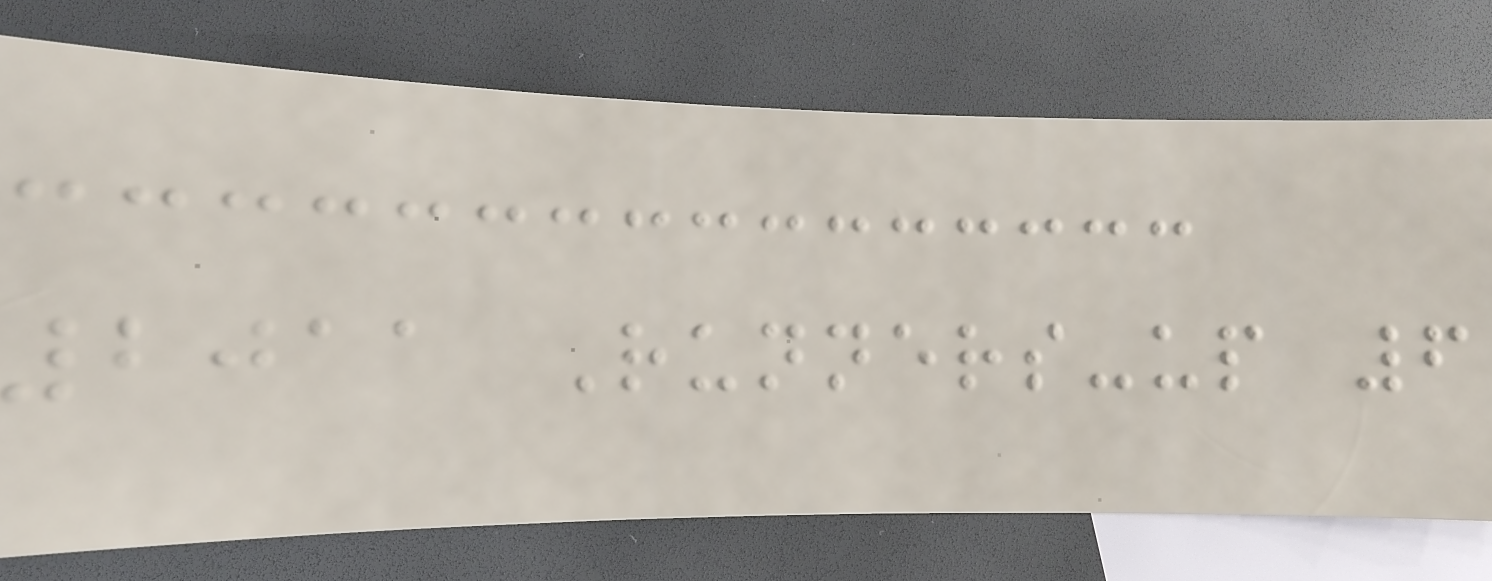2011 Runners-up 6
